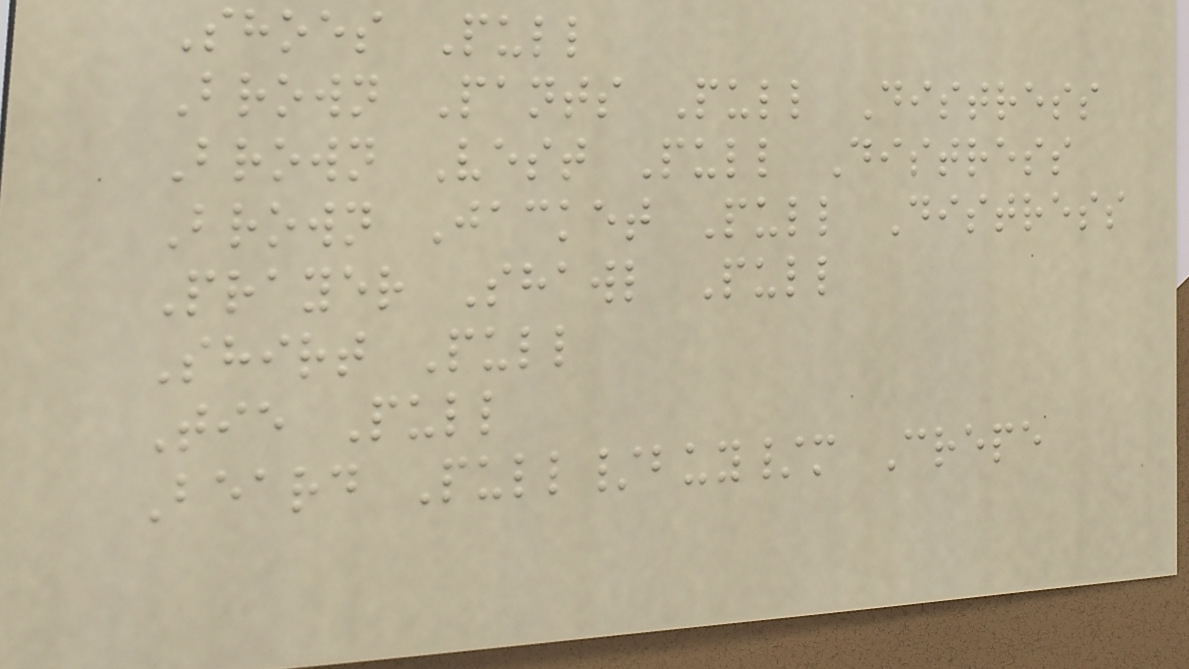Shoes Pull
Brown Pants Pull Distress
Brown Vest Pull Distress
Brown Jacket Pull Distress
Prayer Shawl Pull
Shirt Pull
Tie Pull
Beard Pull/buy/m Crepe
